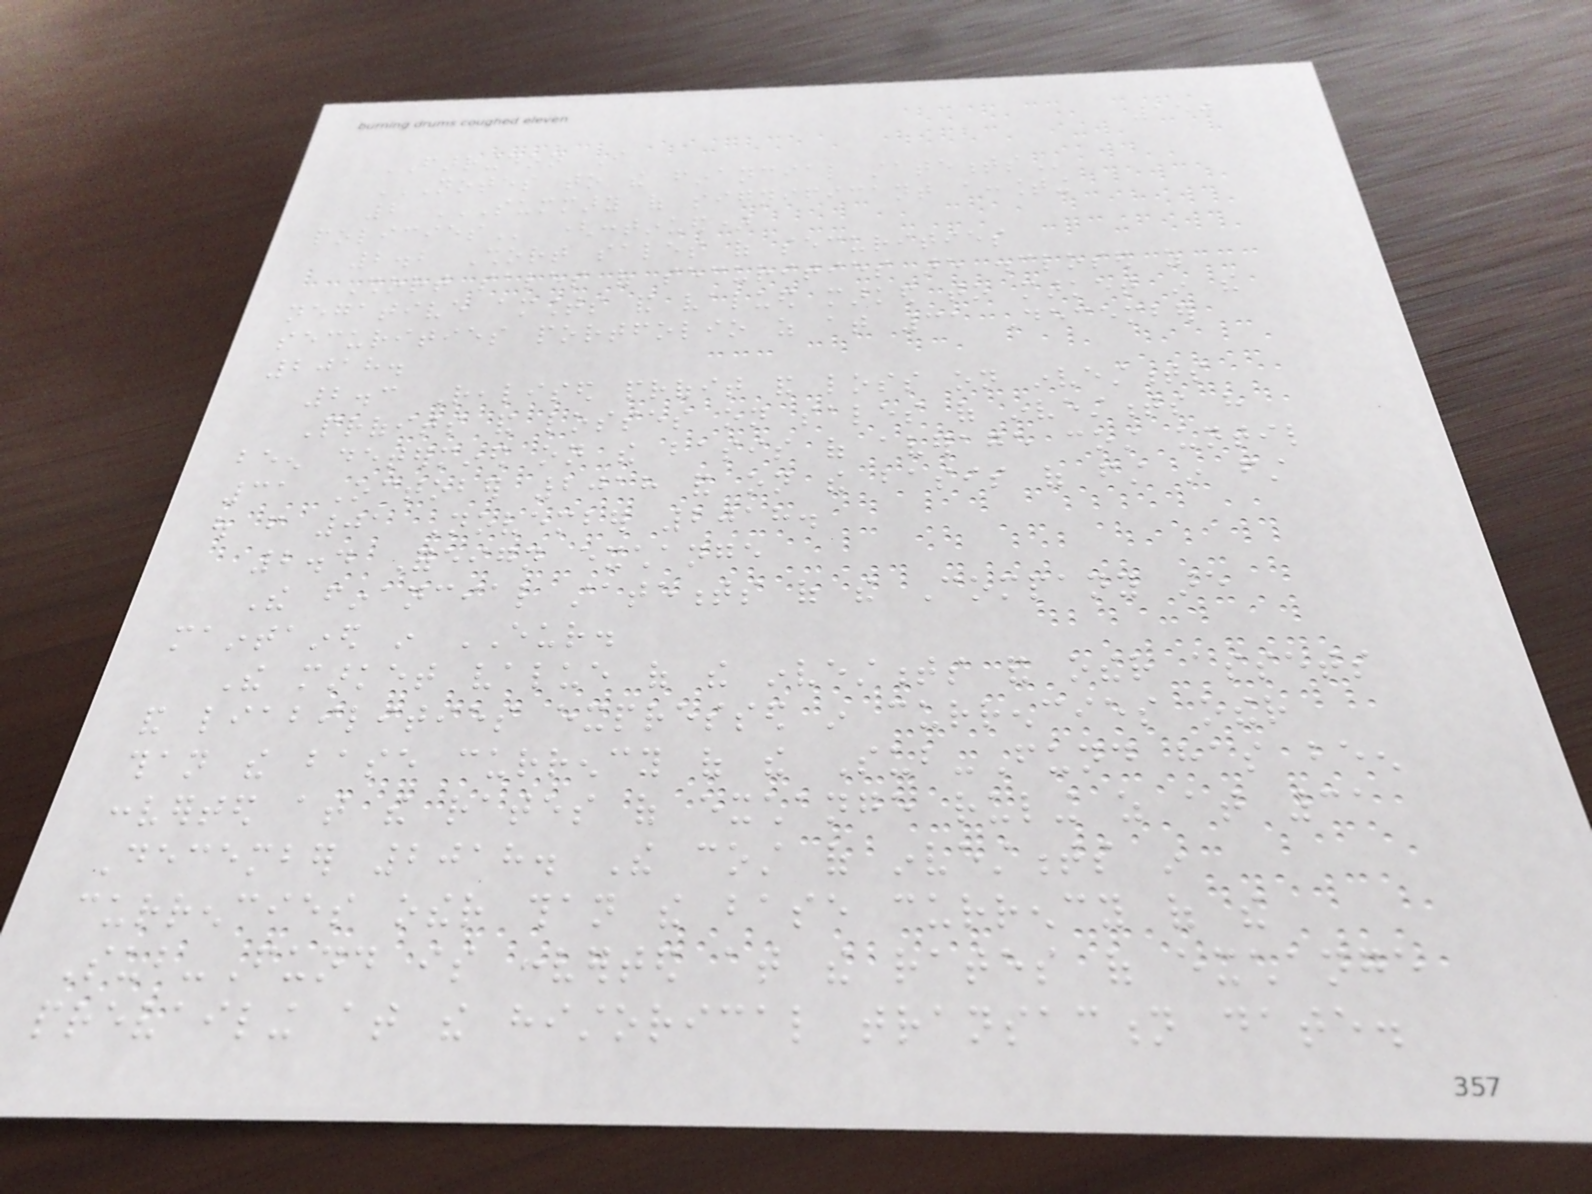150
FARRINGDON I
NOTES TO THE FINANCIAL STATEMENTS
2 SUMMARY OF SIGNIFICANT ACCOUNTING
POLICIES (continued)
2.2 Short sales of securities
Short sales of securities are disclosed as
negative amounts and valued marked to market in the
securities portfolio as at 31 December
2018.
2.3 Realised profit and loss on investments
Profits and losses on sales of investments have
been determined on the basis of average cost until
31 October 2018 and on the basis of first in first
out from 01 November 2018.
2.4 Foreign exchange
The financial statements of the Company are
maintained in EUR.
The market value of the investments and other assets
and liabilities expressed in currencies other
than the base currency of the Sub-Fund has been
converted at the rates of exchange ruling as at 31
December 2018. The cost of investments in
currencies other than the base currency of the
Sub-Fund is converted at the rates of exchange
prevailing at the historical transaction date.
